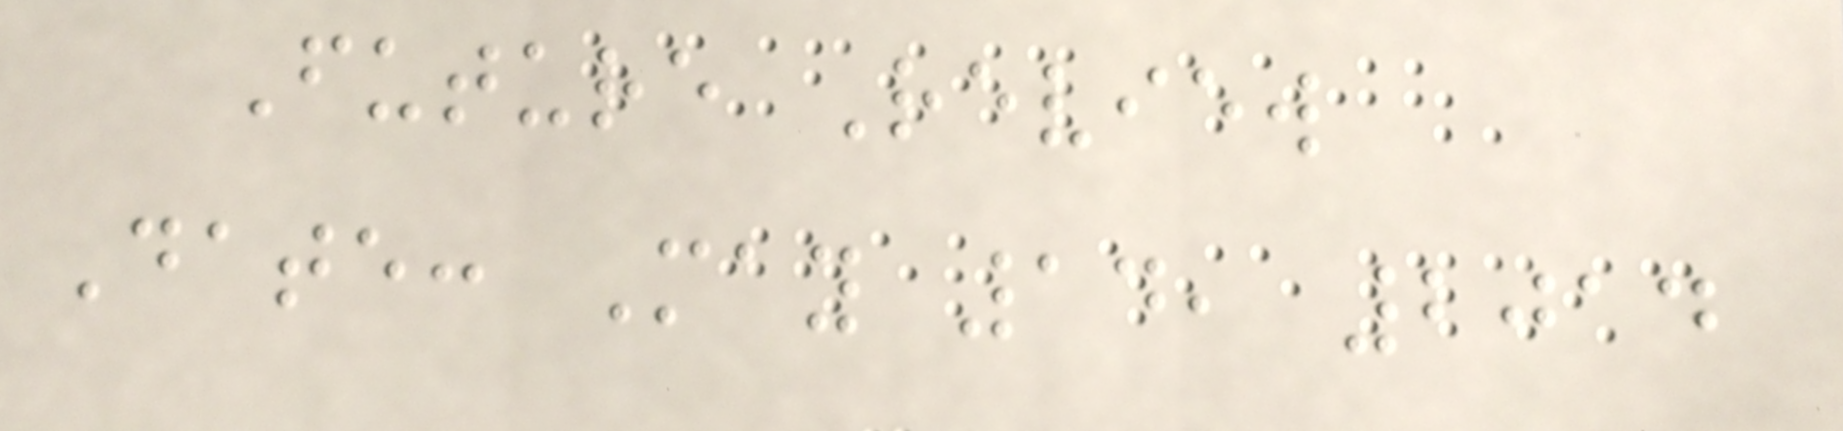Future Review
Date: May 14, 2014
